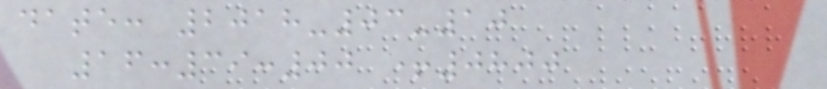date: 2018-03-10
16:39:00 +0800
